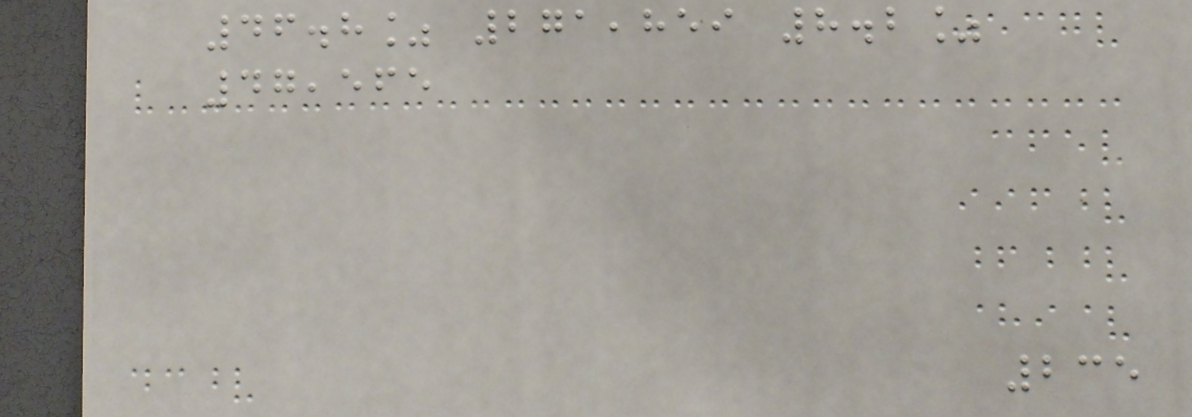46.8% 271,859 8.2%
47,565
235
